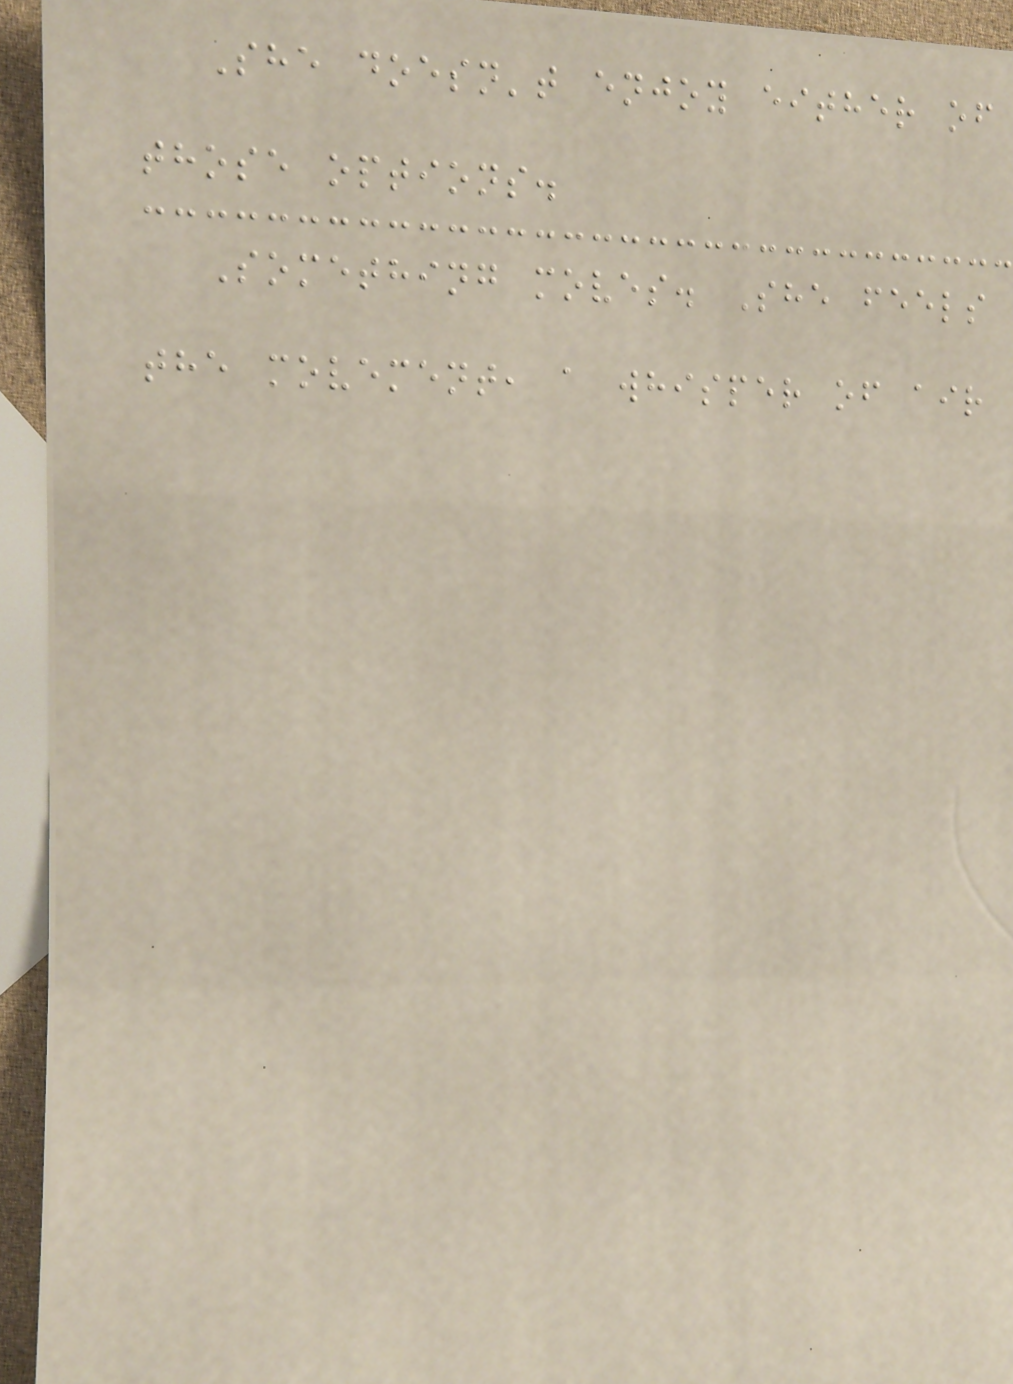She doesn't enjoy either of
those options.
Something moves. She feels
the movement, a whisper of air
